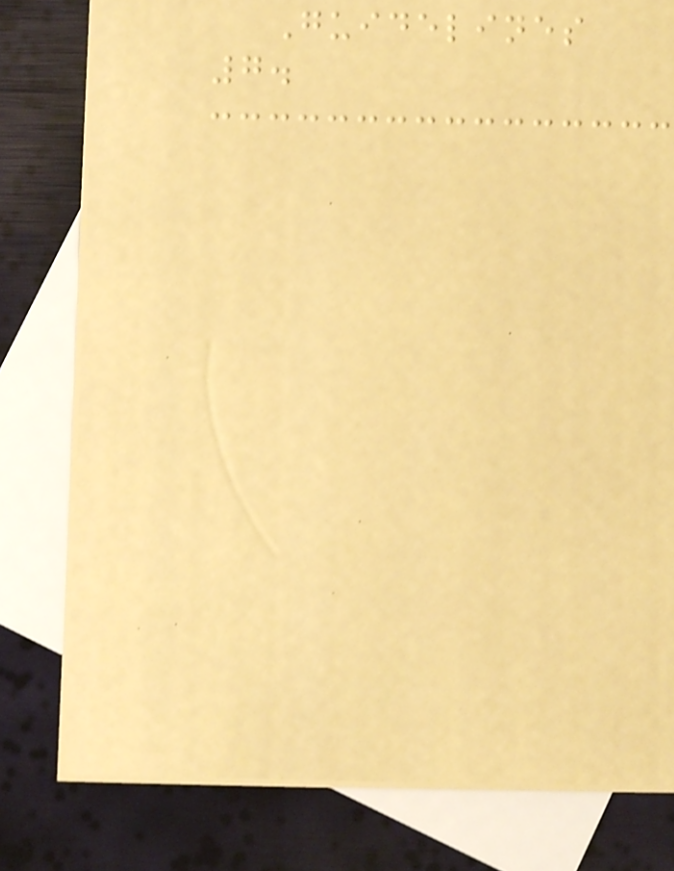Guidelines
7.
